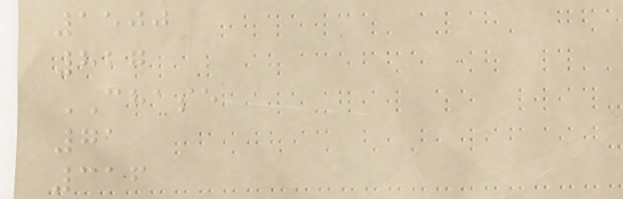1500
827
CHASE
71
316
